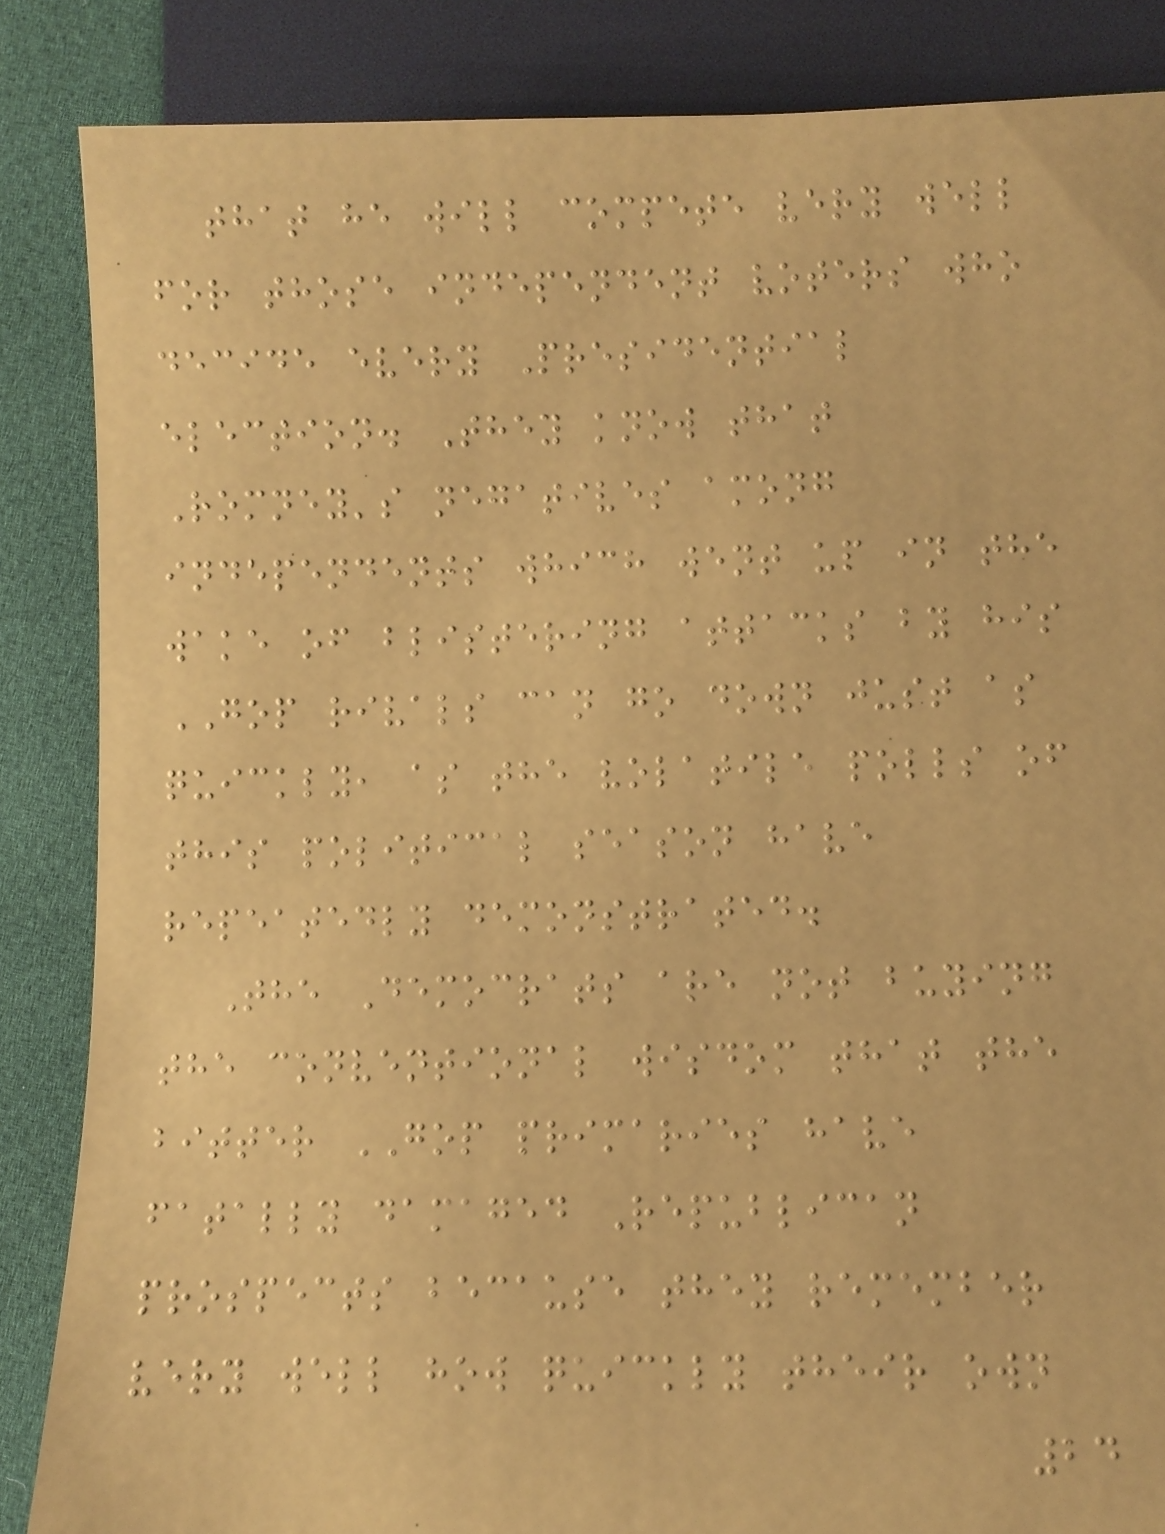that he will compete very well
for those independent voters who
decide every Presidential
election. They know that
Romney's negatives among
independents which went up in the
wake of blistering attacks by his
GOP rivals can go down just as
quickly, as the volatile polls of
this political season have
repeatedly demonstrated.
The Democrats are not buying
the conventional wisdom that the
bitter GOP primaries have
fatally damaged Republican
prospects because they remember
very well how quickly their own
24
